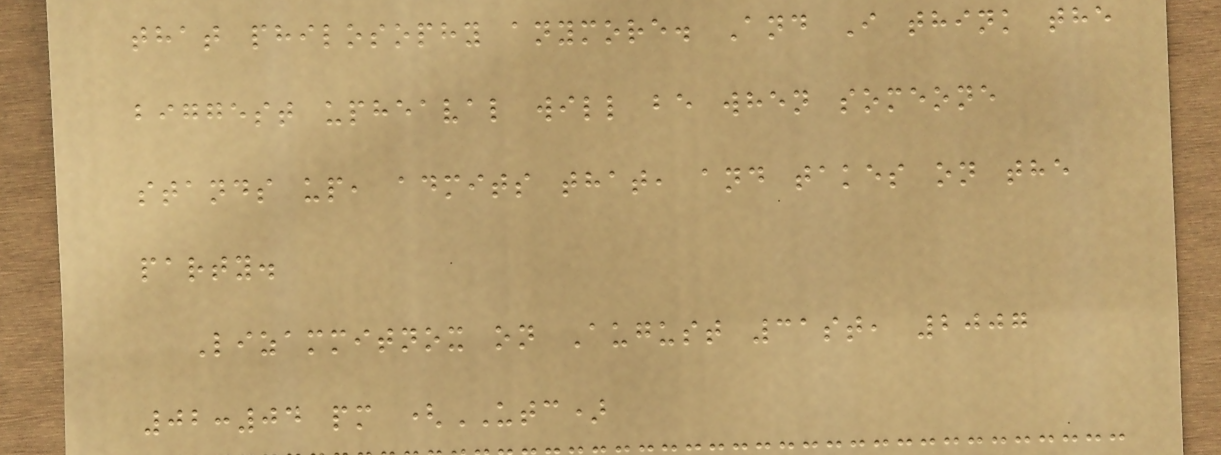that philosophy anymore. And I think the
biggest upheaval will be when someone
stands up, admits that, and takes on the
party.
Lizammitnox on August 31st, 2007
02:04 pm (UTC)
